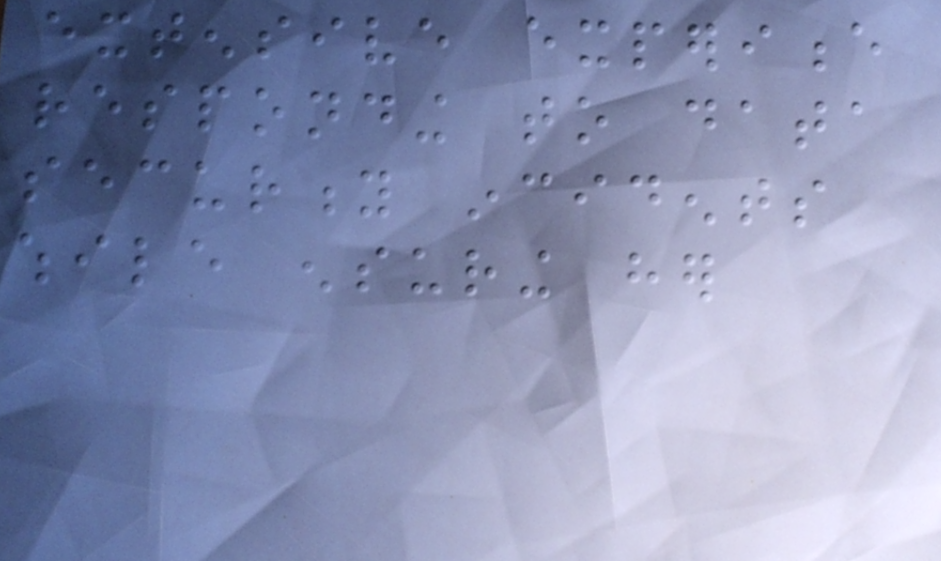extensive experience
responding to data
security incidents
while ensuring her
